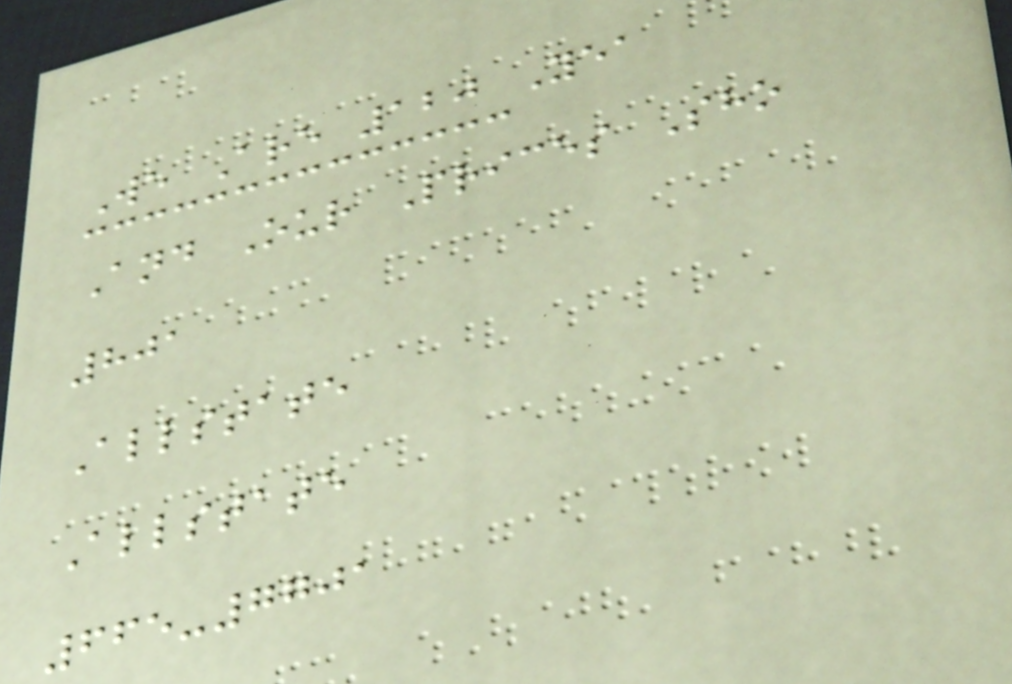We Are 120 Yea
And Our Prices Sho
801
Allstate
Allstate
665-7701
